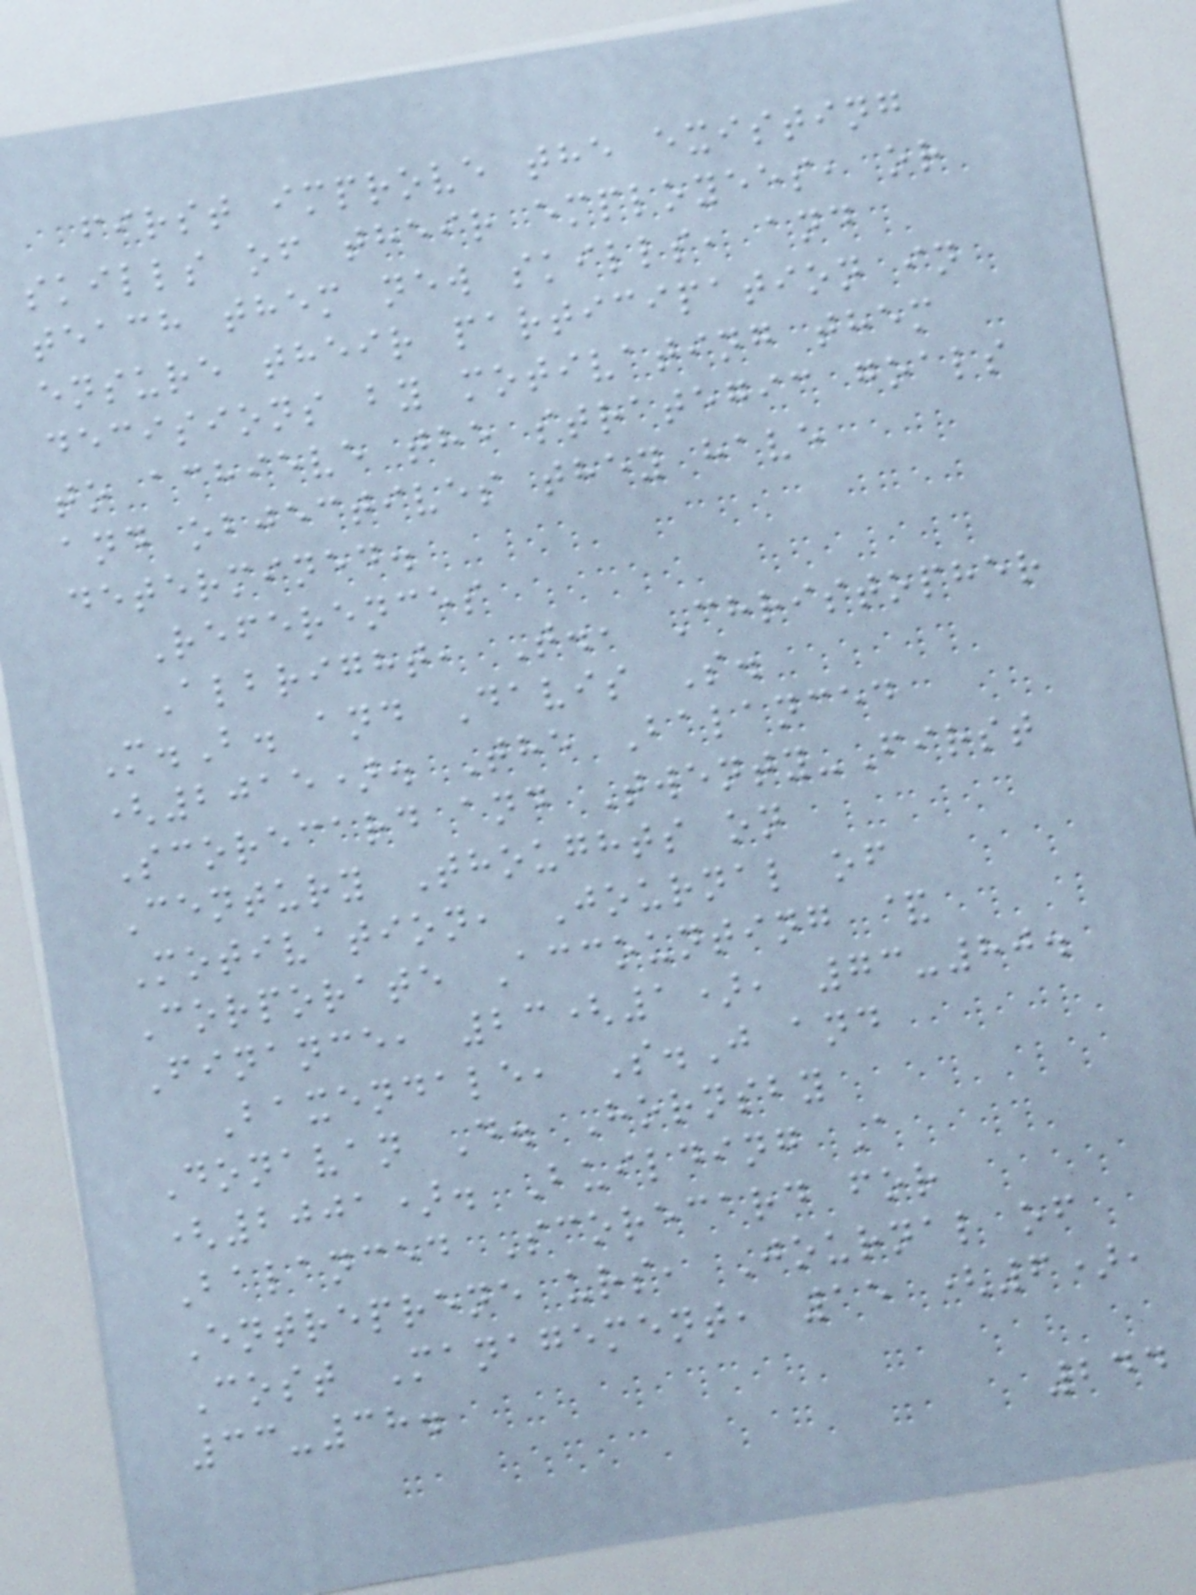first improve the existing
skills of their employees, or
teach them new skills, and
ensure their participation in
decisions by motivating them
to achieve the strategic goals
and objectives they have
determined.
References
Albright, T., Christopher
M.B. and Davis S.
(2015). The Balanced
Scorecard and Twenty-First
Century Thoughts on
Motivation, Journal of
Corporate Accounting &
Finance, 23(1), 73-80.
Baxendale, S.J and
Donavan D. Hornsby
(2001). Building A
Balanced Scorecard for
Entreprene urs, Journal of
Cost Management, 15 (6),
33-38.
244
